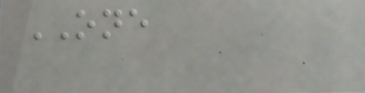ONE
